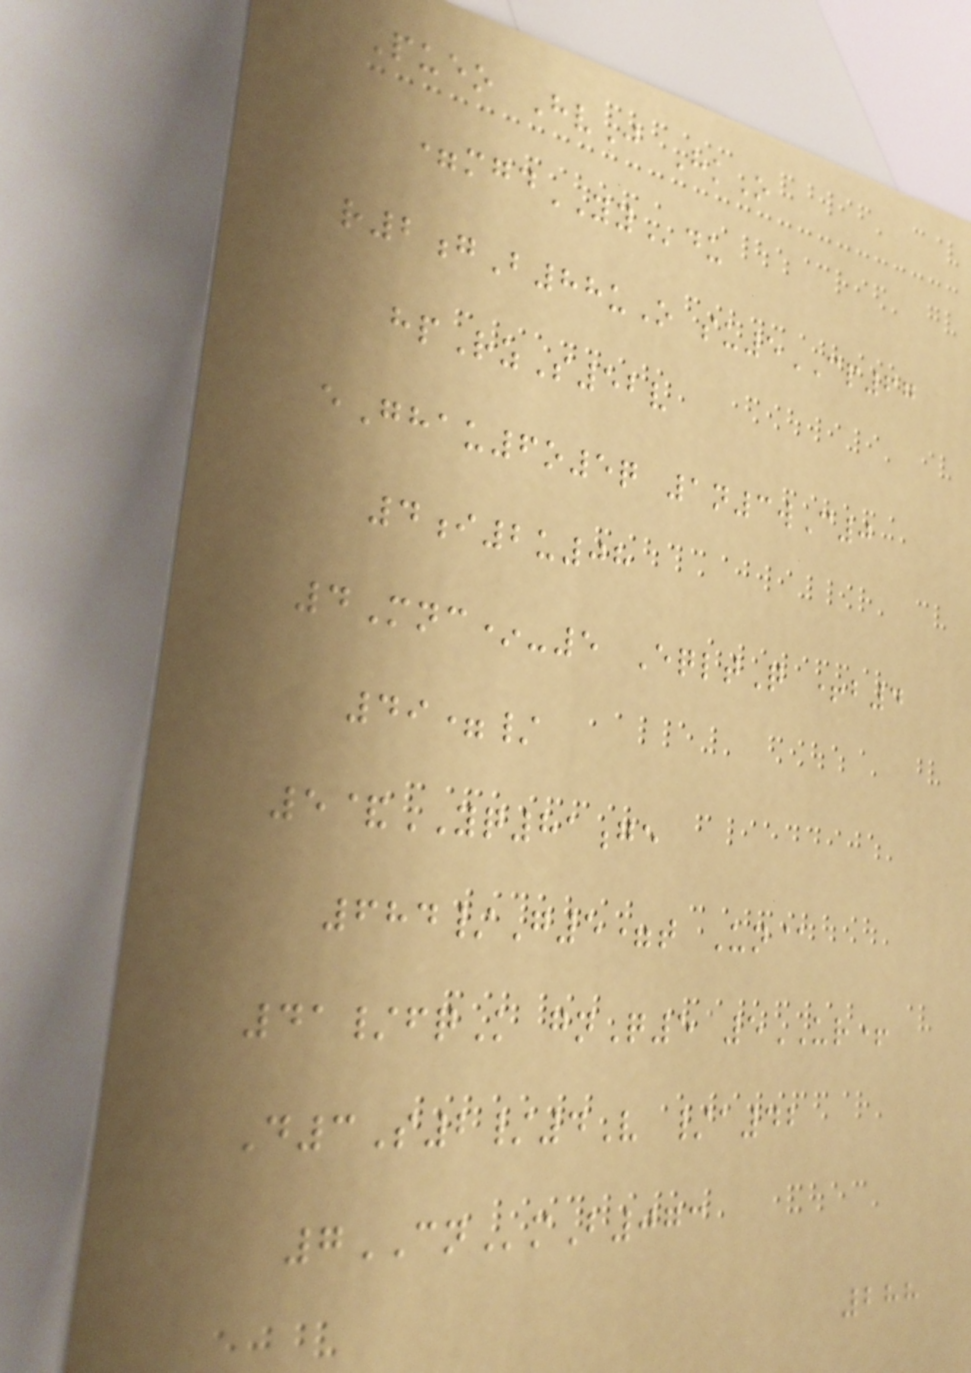Pueo HvJ HkO
=mgdYYdu
r2gB88uO su5CP67
hpRzS52v
eGhau6o5q 1n3wC0
4i2u08
4Mnc*-5 EqltQ +b4
49=/
5&YQ81ge
684/G5=t Un@
41/fqK gnQ5 5UR+
D3S2/4V /a42
7CNmB073
288
